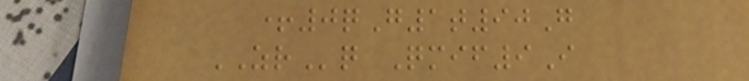+0qG1t90G
ZRq Qmif9I
